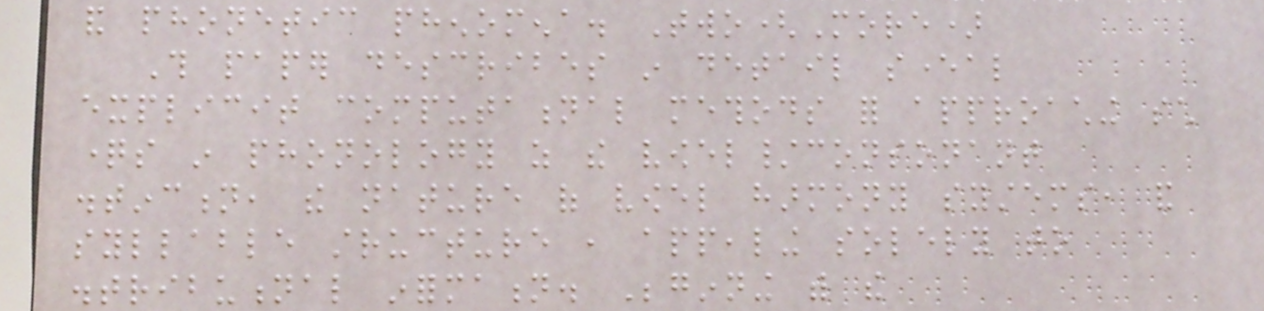and phonetic phenomena. Two(More)
This paper describes in detail several
explicit computational methods for approaching such
questions in phonology as the vowel/consonant
distinction, the nature of vowel harmony systems, and
syllable structure , appealing solely to
distributional information. Beginning with the
